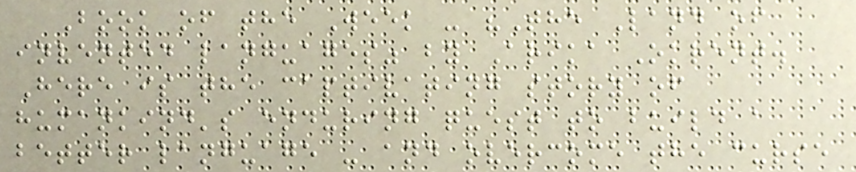Book of the Week - "The Land of
invented languages" by Arika Okrent.
Here is the captivating story of
humankind's enduring quest to build a
better language - and overcome the curse
